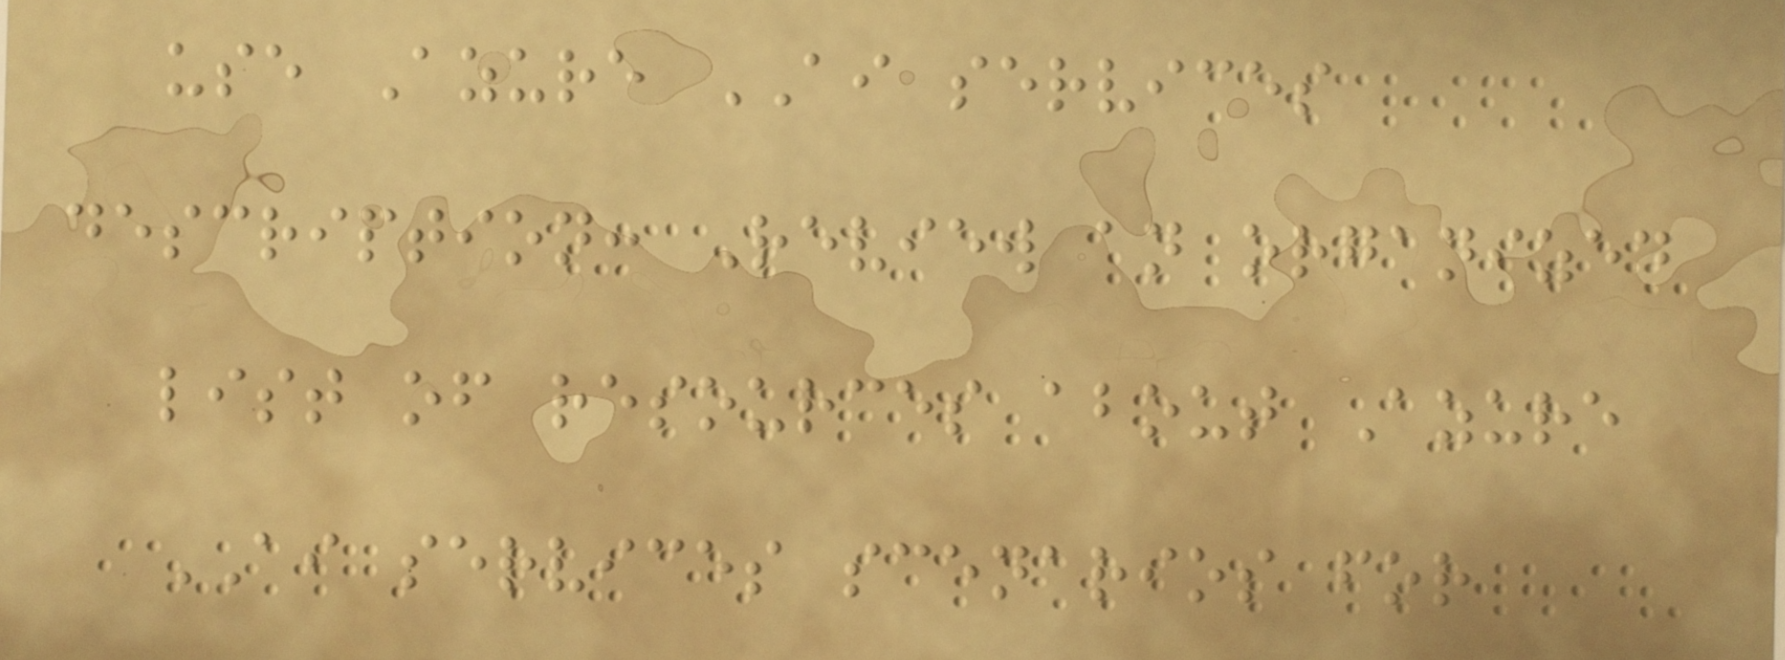use Azure AI services
description: Review an organized
list of resources about Azure
AI services scenarios for
